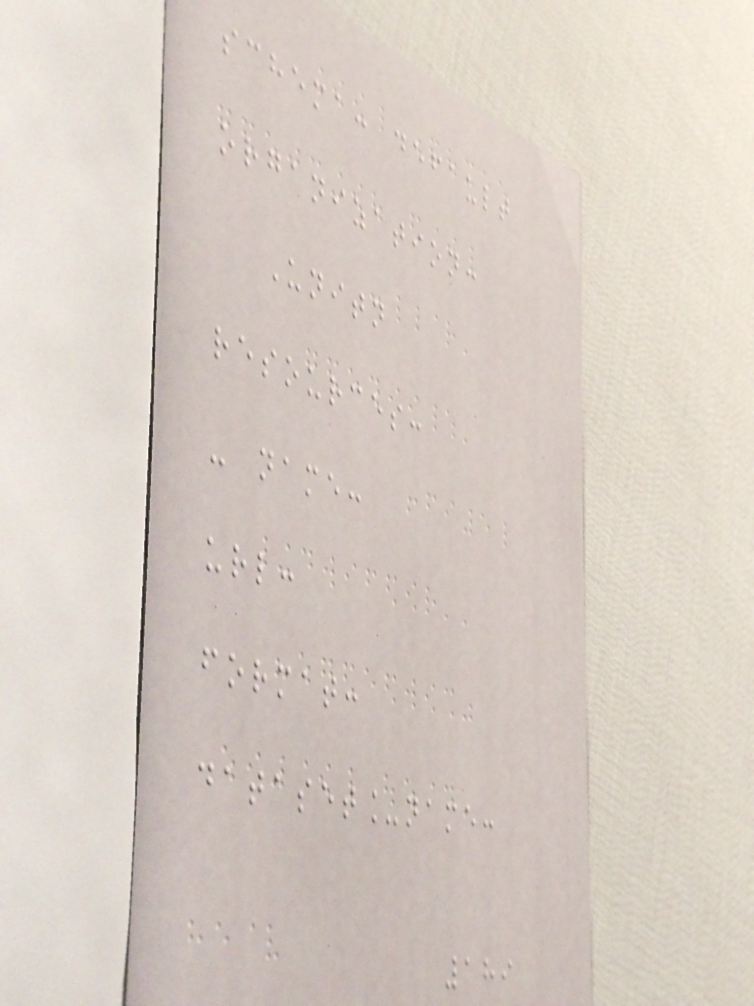schema: default
organization:
Unitn
resources:
- name:
url:
format:
dataset_name:
189
